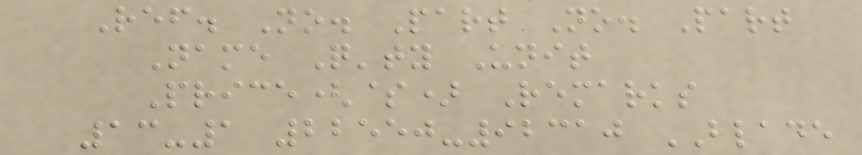Ref. No. Part No. Part
Name Q'ty Unit
Price($) Remarks
13-1 22550-92310 BLADE
